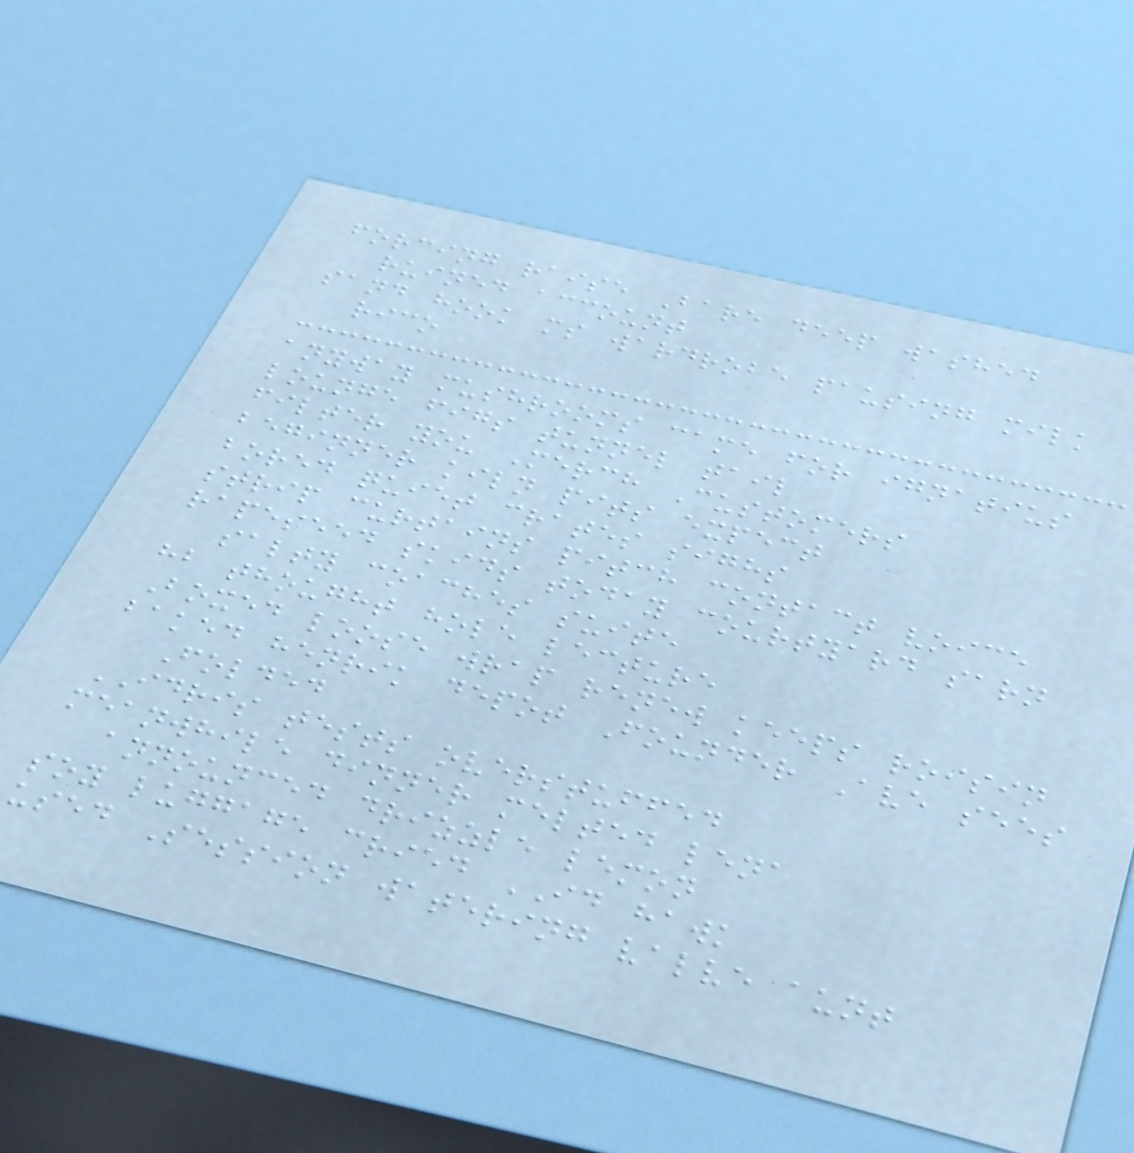forcing raise Bare deep washed
ruined account
sand hook ms wardrobe pausing milk
rico
anyway mushrooms came for ignatius
lounge figs tunnel tail
filter you Merch Customers
beginner kiln pits expect
bored quiet crates sighs
strip curtains pitch contact voice
rapeseed skids today courtyard sarn
salty coaches suite
hb thought hole lecture
Boxed loose wrap renew keeps roisin
baked henrik depot Founder Ave sees
Folded
IDRIS tests overstuffed
meanwhile dinner melted lena
announced drizzle lemon
soy luggage cried ID hawk
used Session watering valve aunt
